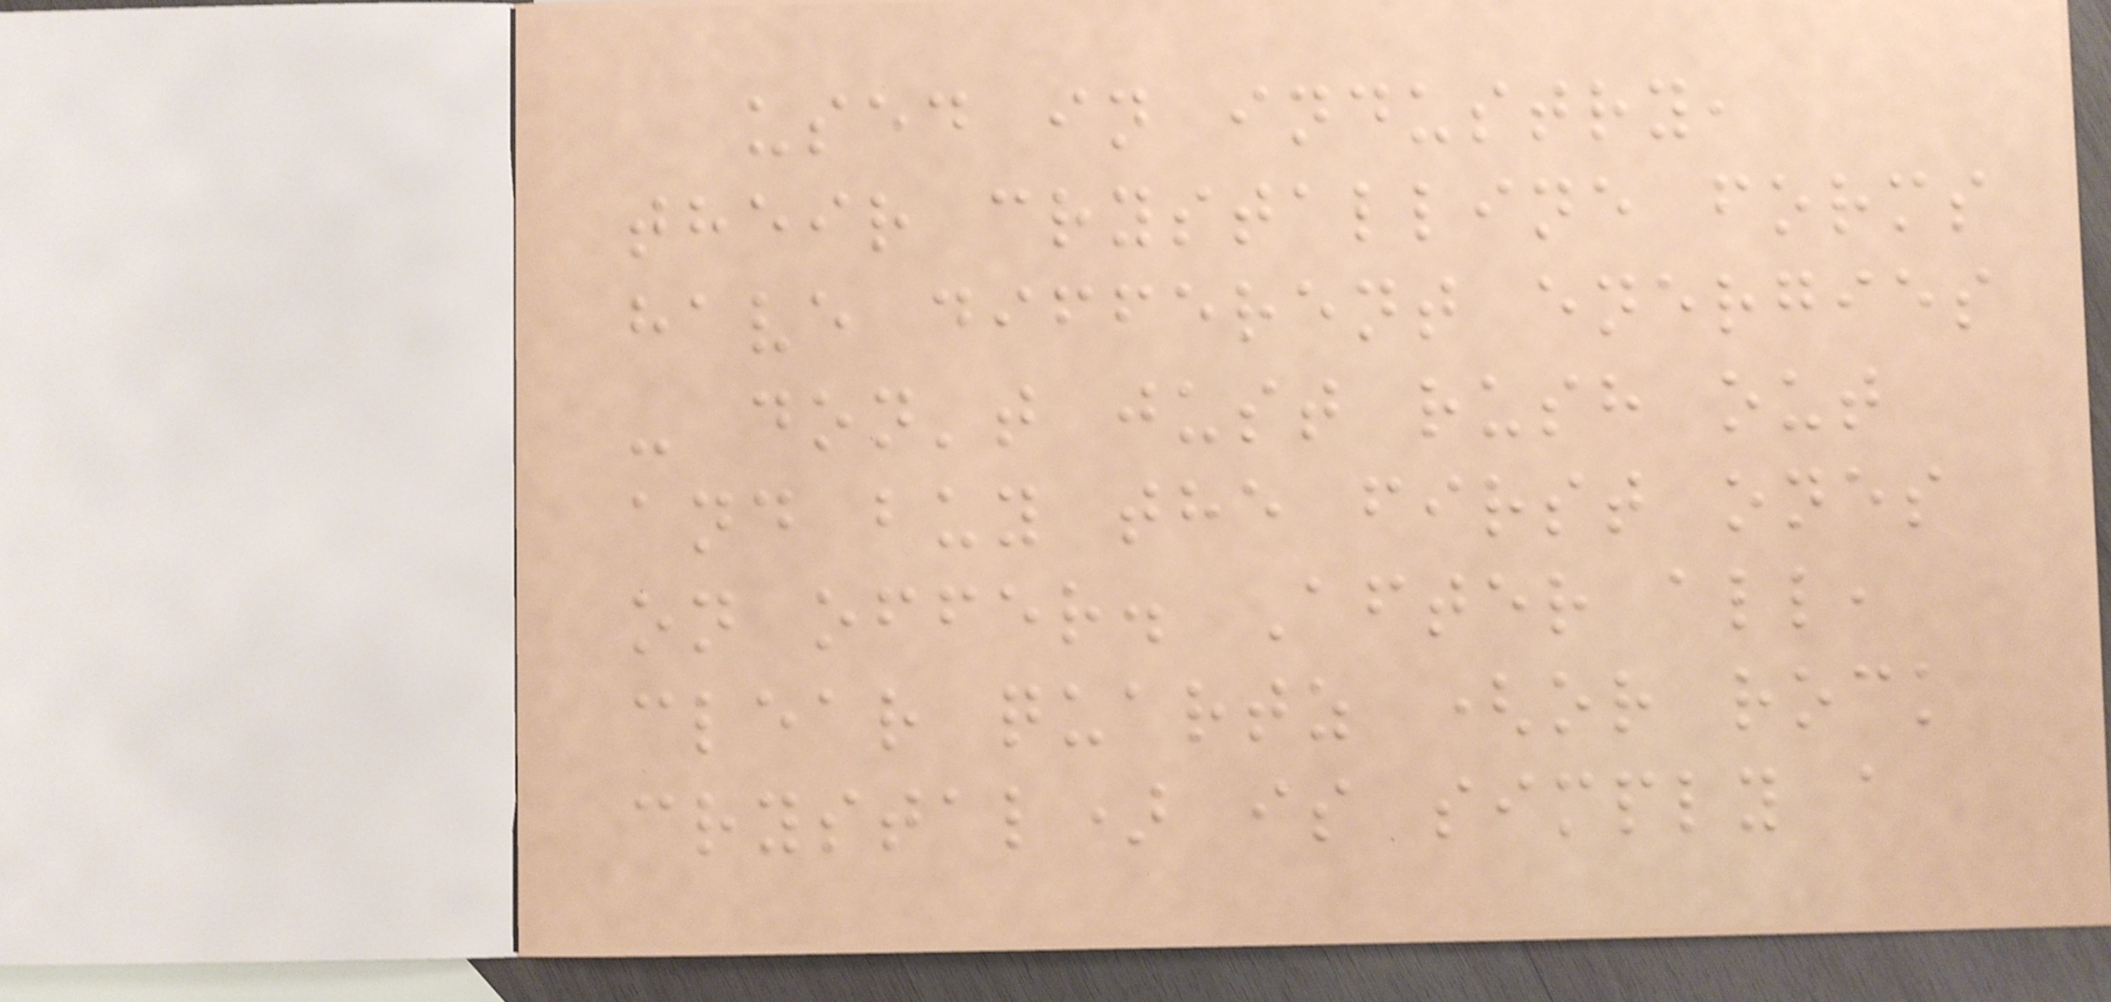used in industry,
their crystalline forms
have different energies
- don't just rush out
and buy the first ones
on offer. After all,
clear quartz (or rock
crystal) is simply a
